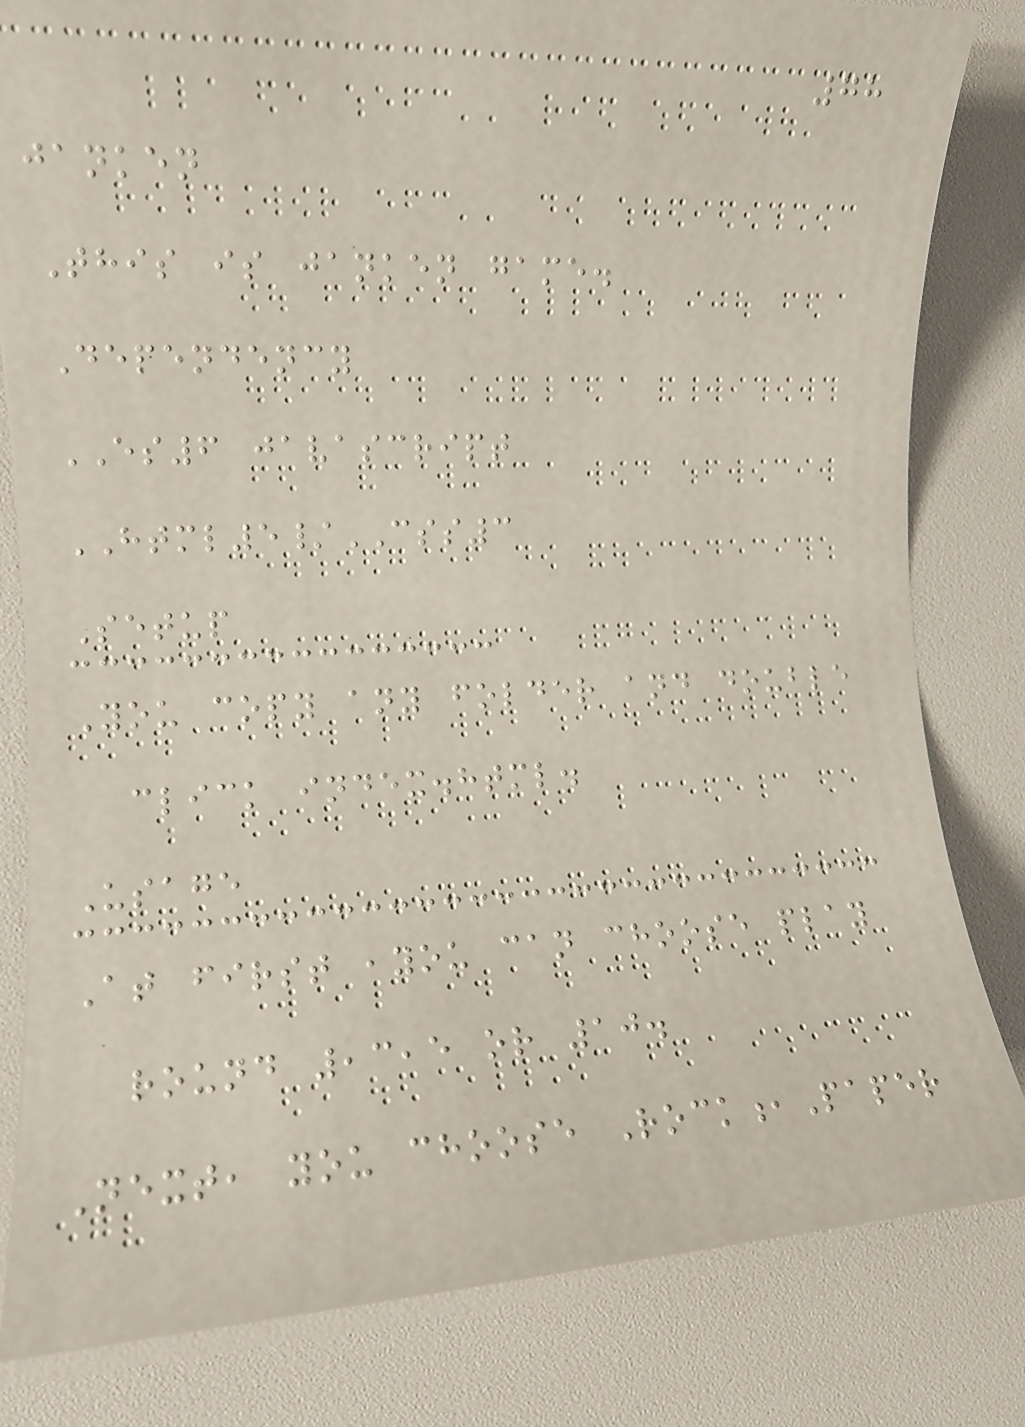78
janken
This is janken game.
Dependency
ES6 javascript
HTML5/CSS3
Setup
You copy any folder and double
click index.html.
Usage
At first ,you can choose play
round ,3,5 or 10.
Next, you choose Rock,Paper
